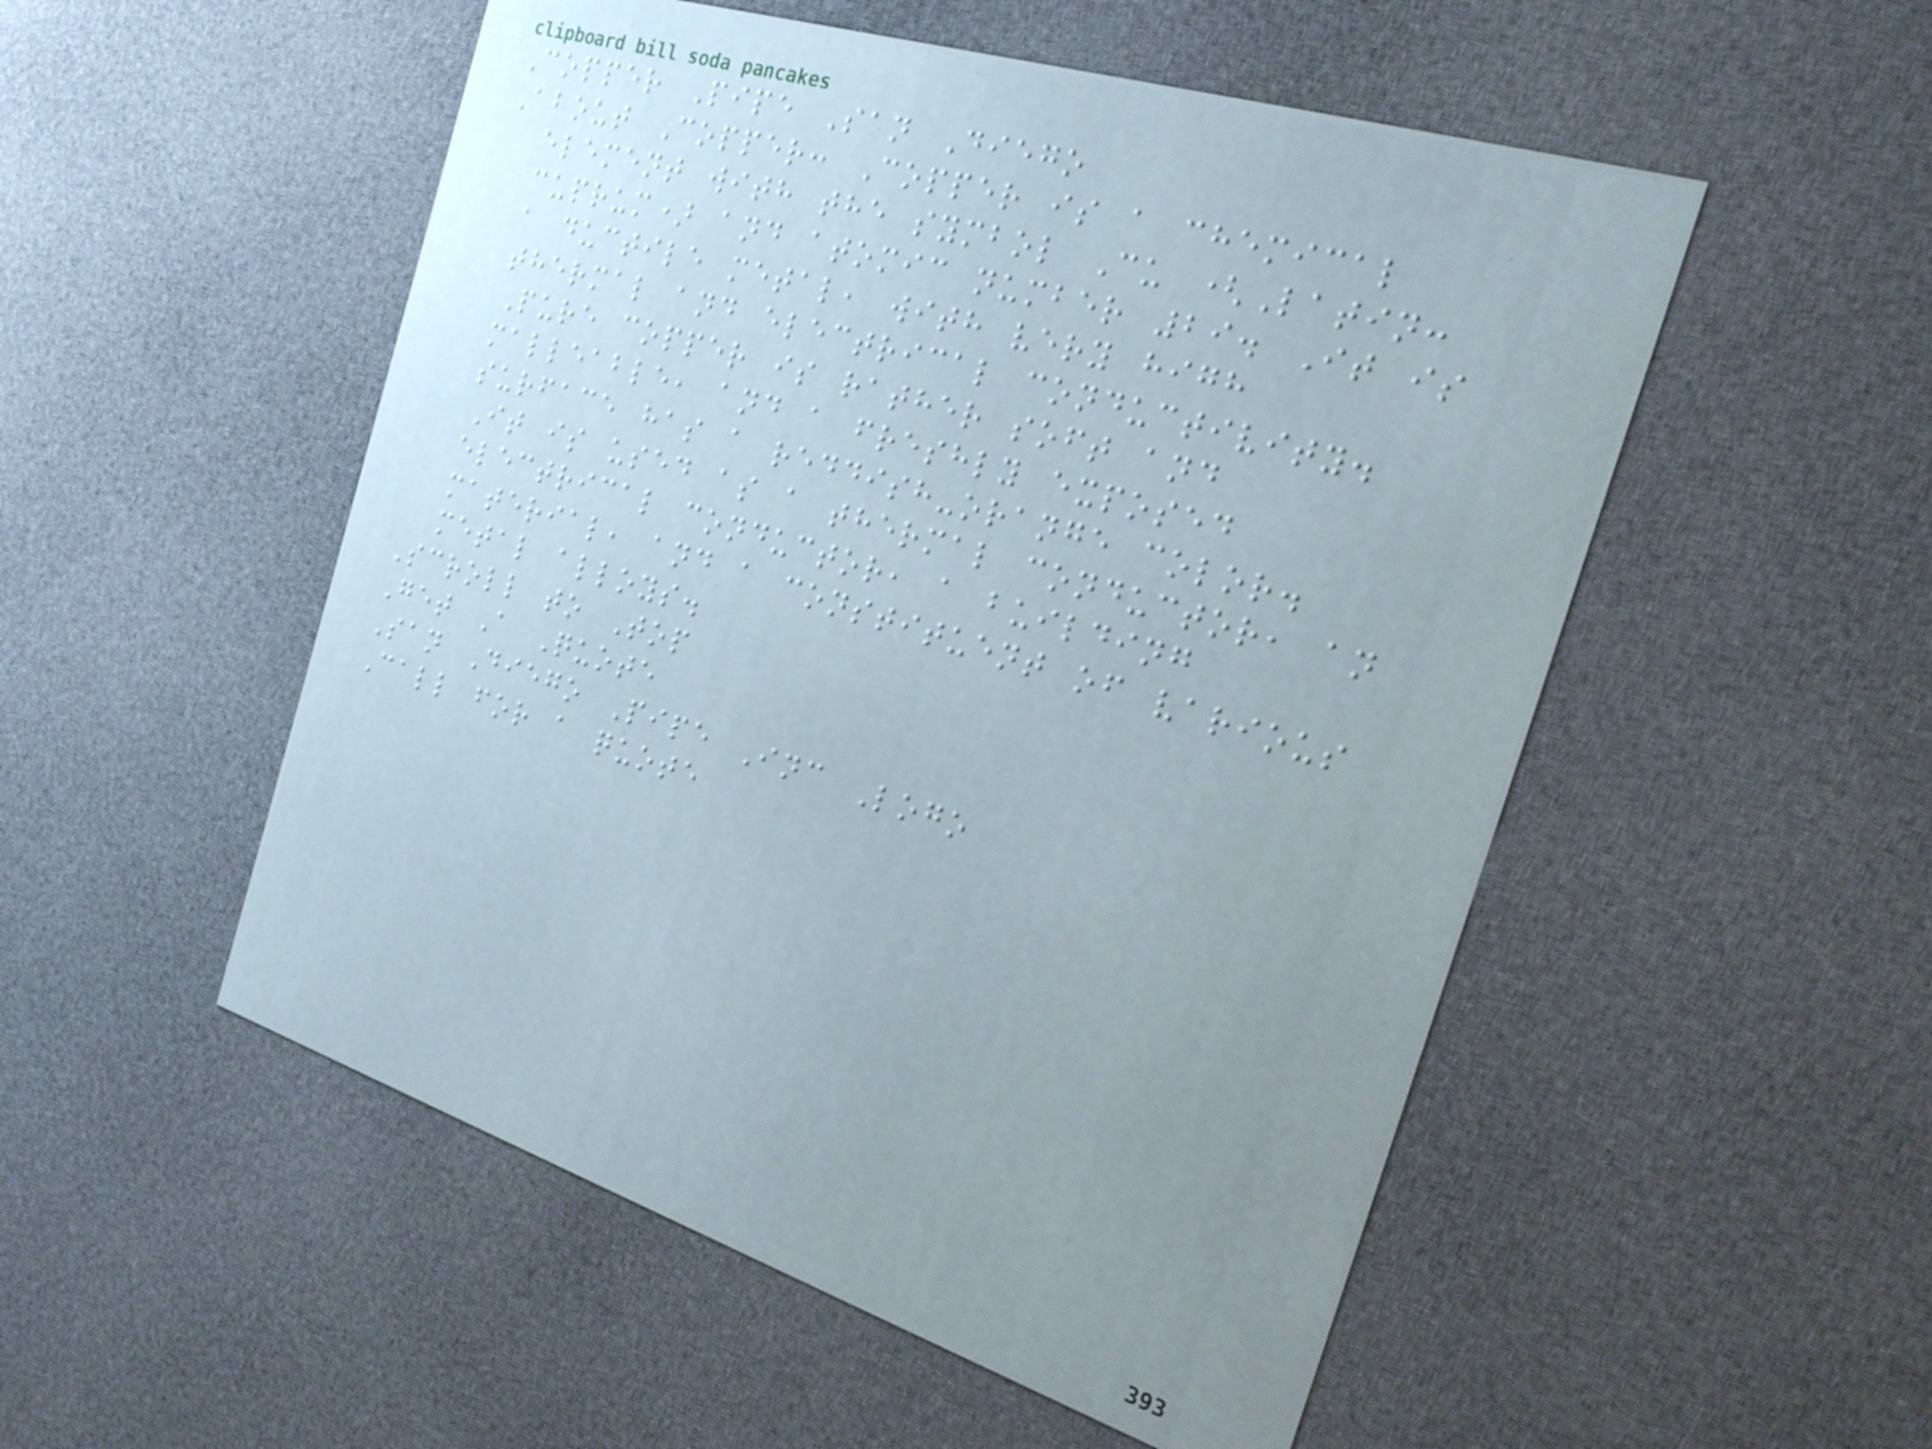Copper Pipe San Diego
About Copper: Copper is a chemical
element with the symbol Cu (Latin:
cuprum) and atomic number 29. It is
a ductile metal, with very high
thermal and electrical conductivity.
Pure copper is rather soft and
malleable, and a freshly exposed
surface has a reddish-orange color.
It is used as a thermal conductor, an
electrical conductor, a building
material, and a constituent of various
metal alloys.
Scroll to Top
Get A Quote
San Diego Pipe Inc Logo
Call for a quote
